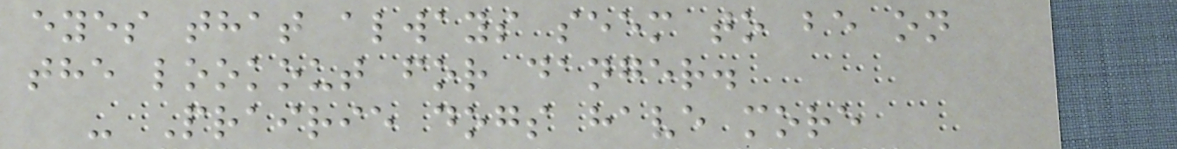eyes that always seem to be on
the lookout for danger.
- Prairie dogs have more
